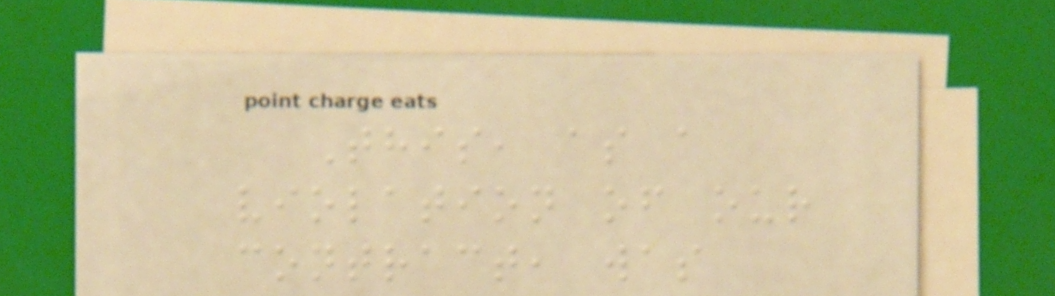This, as a
violation of our
contract, was
